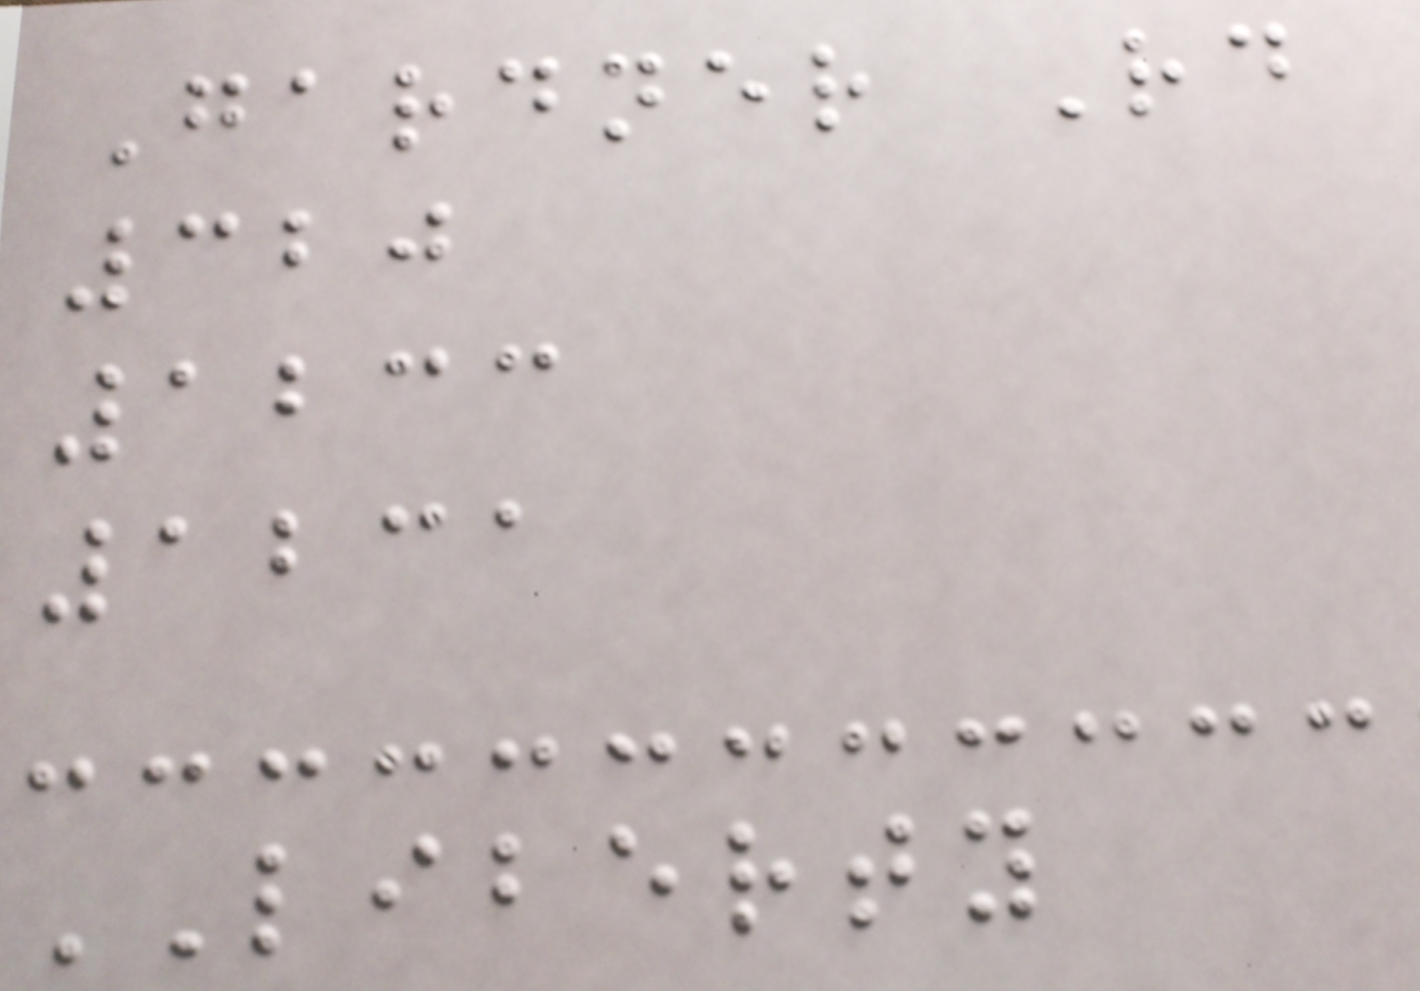Gardner Rd
320
1233
1231
LIBERTY
